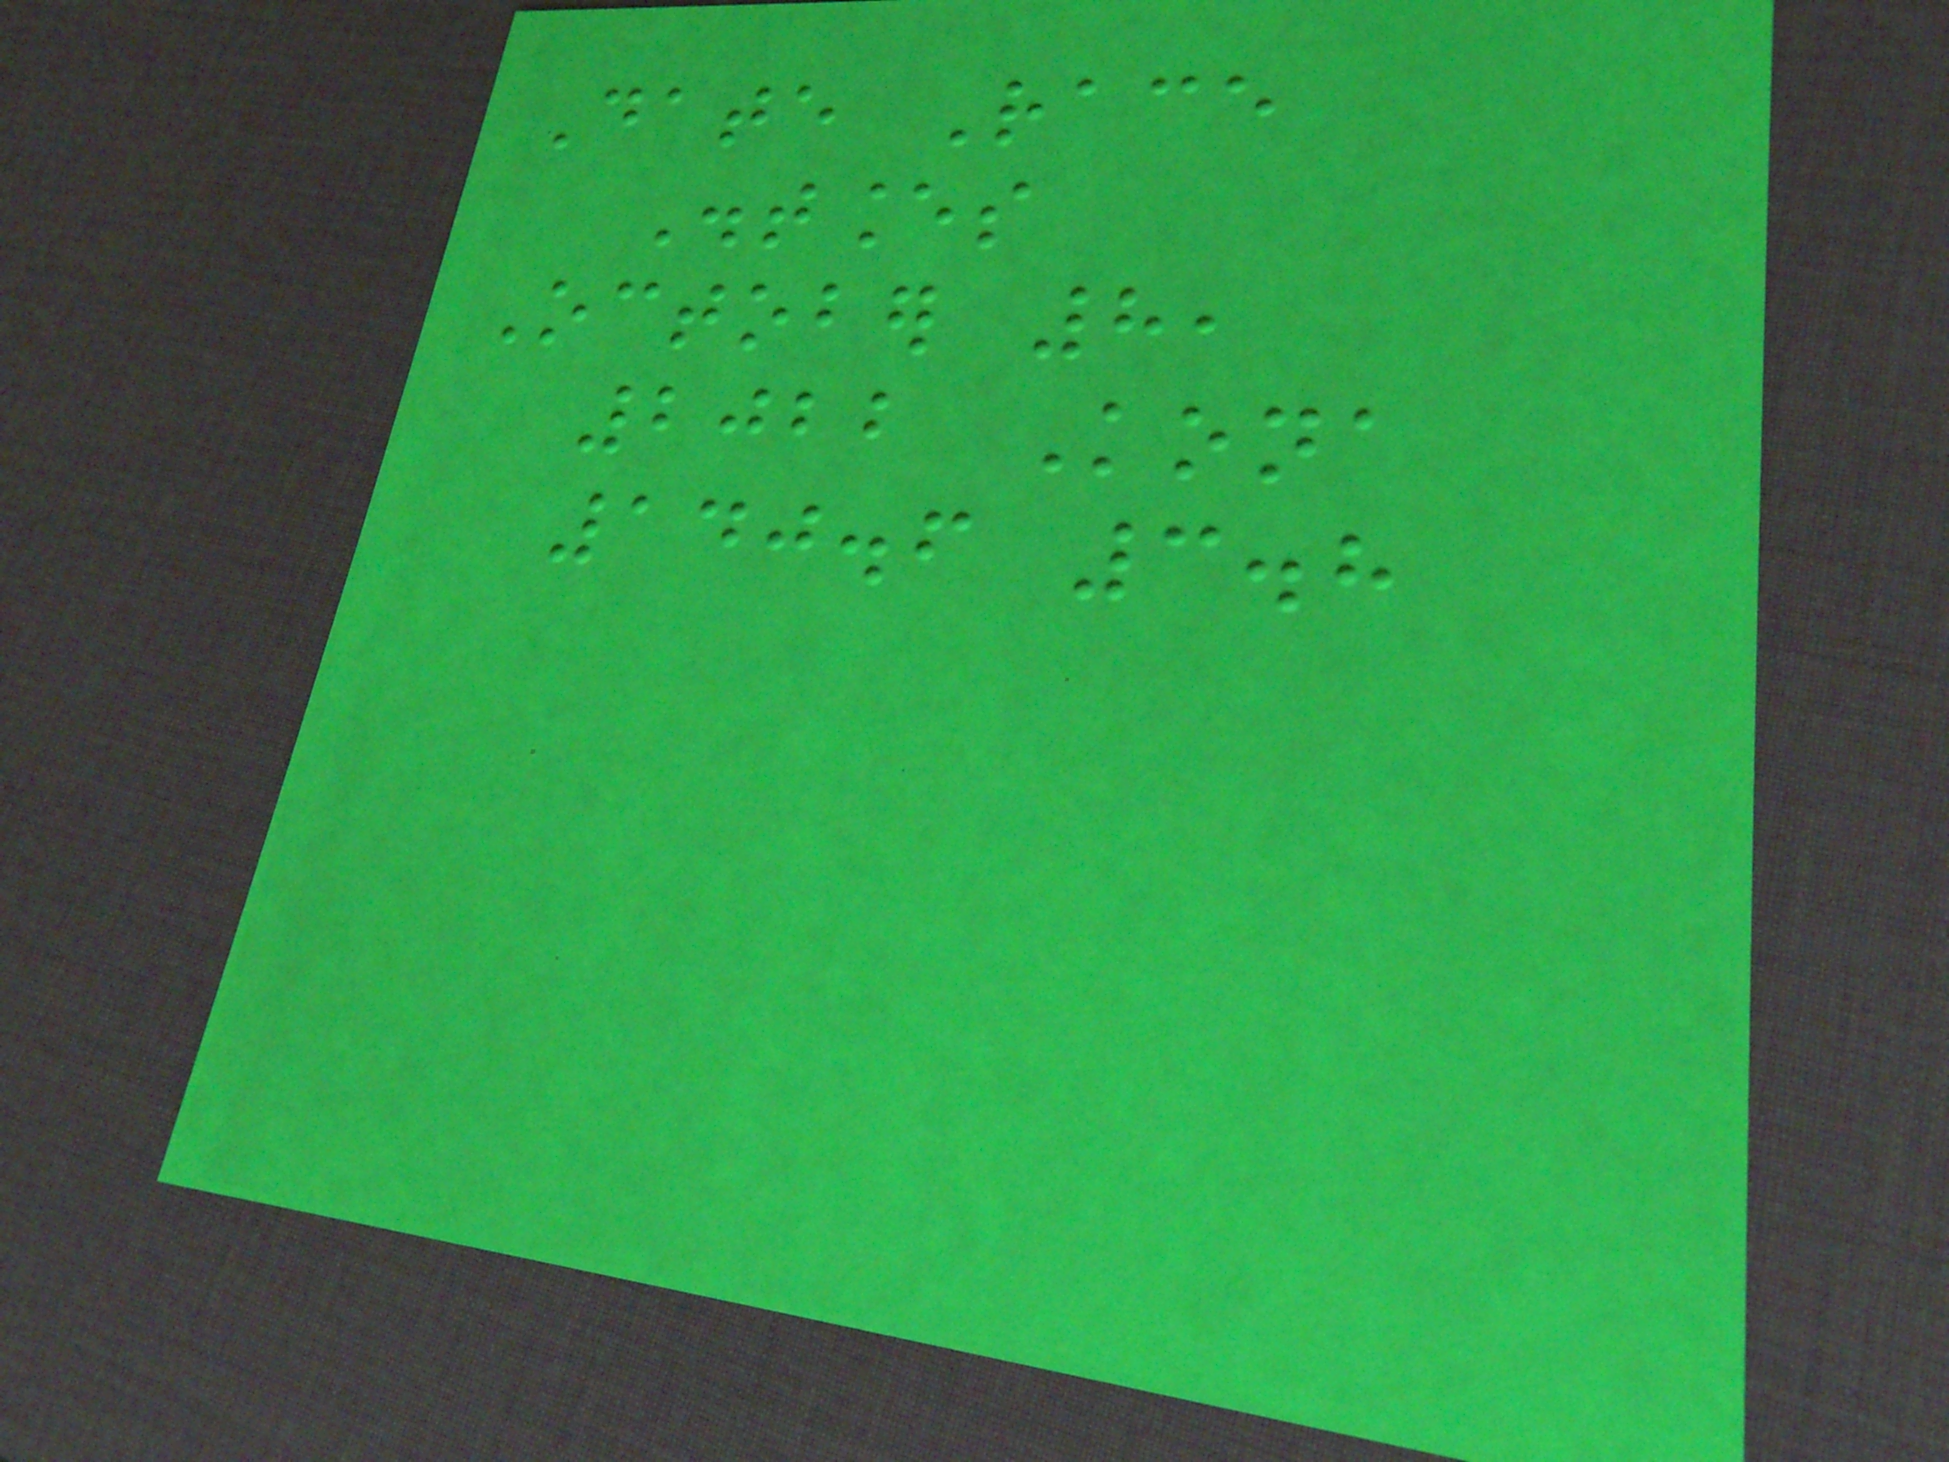Date Race
Distances
October 8,
2022 Kona
140.6 3.8
